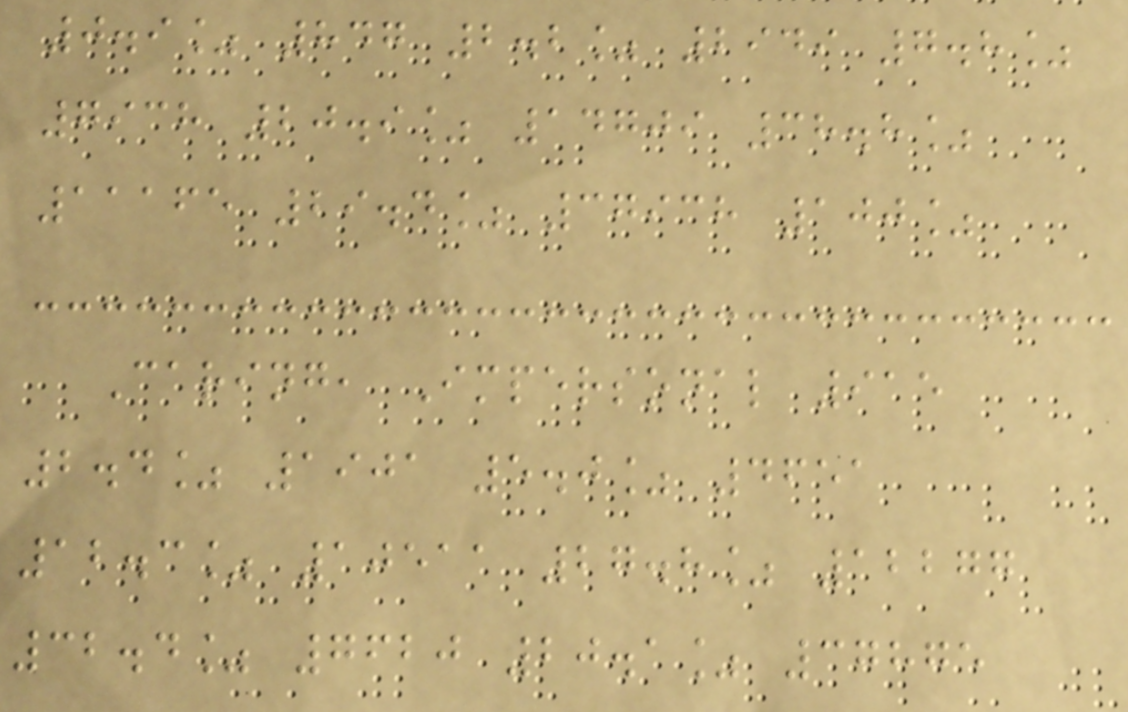0.9% 847 2.2% 2949 7.8%
7938 20.9% 14709 38.8%
11165 29.4% 37938 100%
Caring, Impersonal 915
2.4% 1901 5.0% 4651
12.3% 10511 27.8% 12277
32.4% 7620 20.1% 37875
